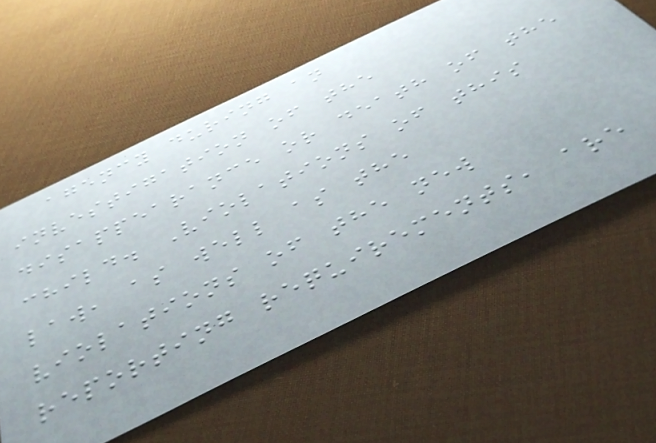agency during an
investigation of the
disappearance or death of the
child. Violations of this
law, as well as the
violations of the new
reporting requirements, are
